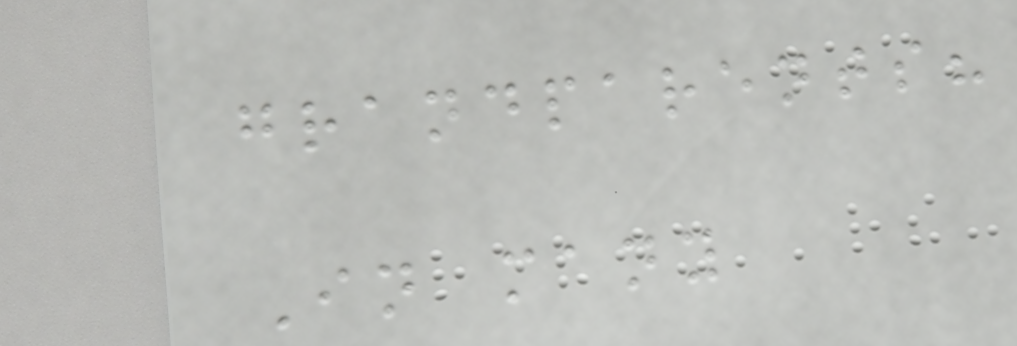grandparents?
In many
